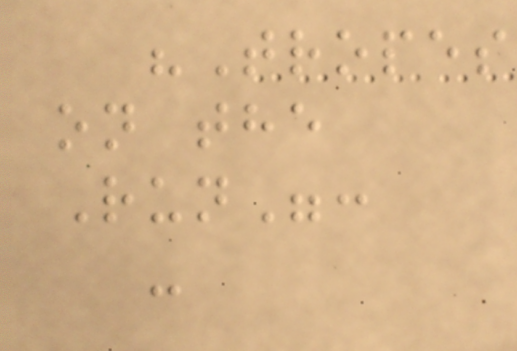"Tropes
on the
Run":
-
